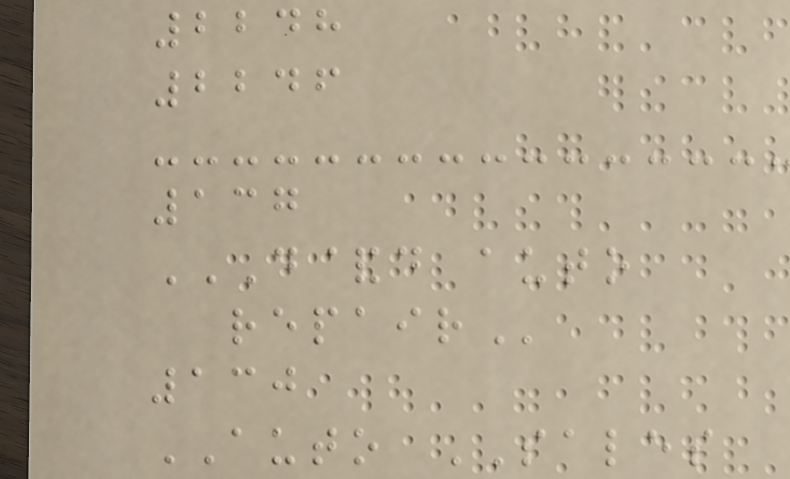2248
2246
137
D&D AUTO
REPAIR
130
AUTO SALES
